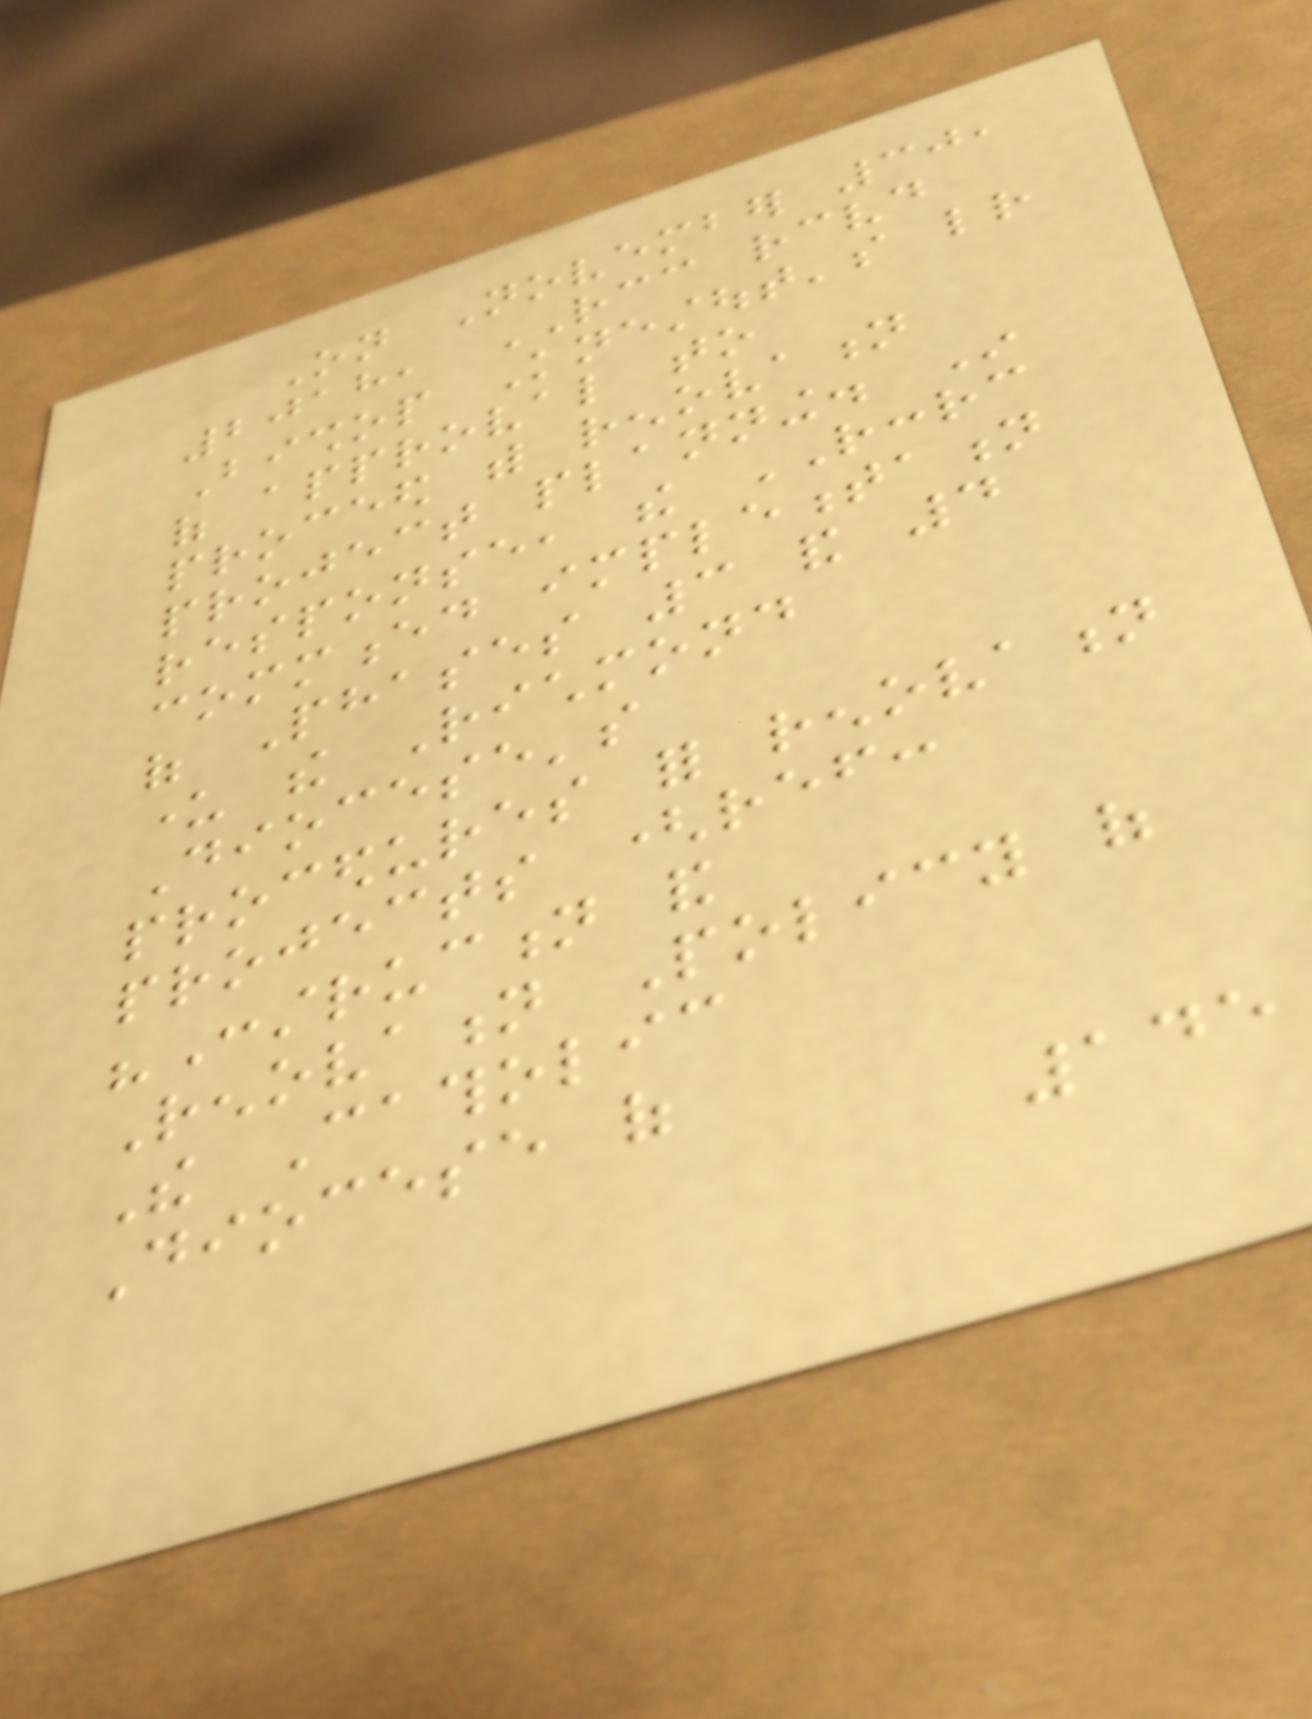On November 30,
2018, RCC received
Bishop Knestout's letter
of approval to
proceed with renovation
project planning. In
response, the RCCRC
commenced implementation
of Phases 3 and 4
under the Richmond
Diocese's
procedures for renovation
projects (ref:
"Construction and
Renovation Policy of
The Catholic
Diocese of
145
